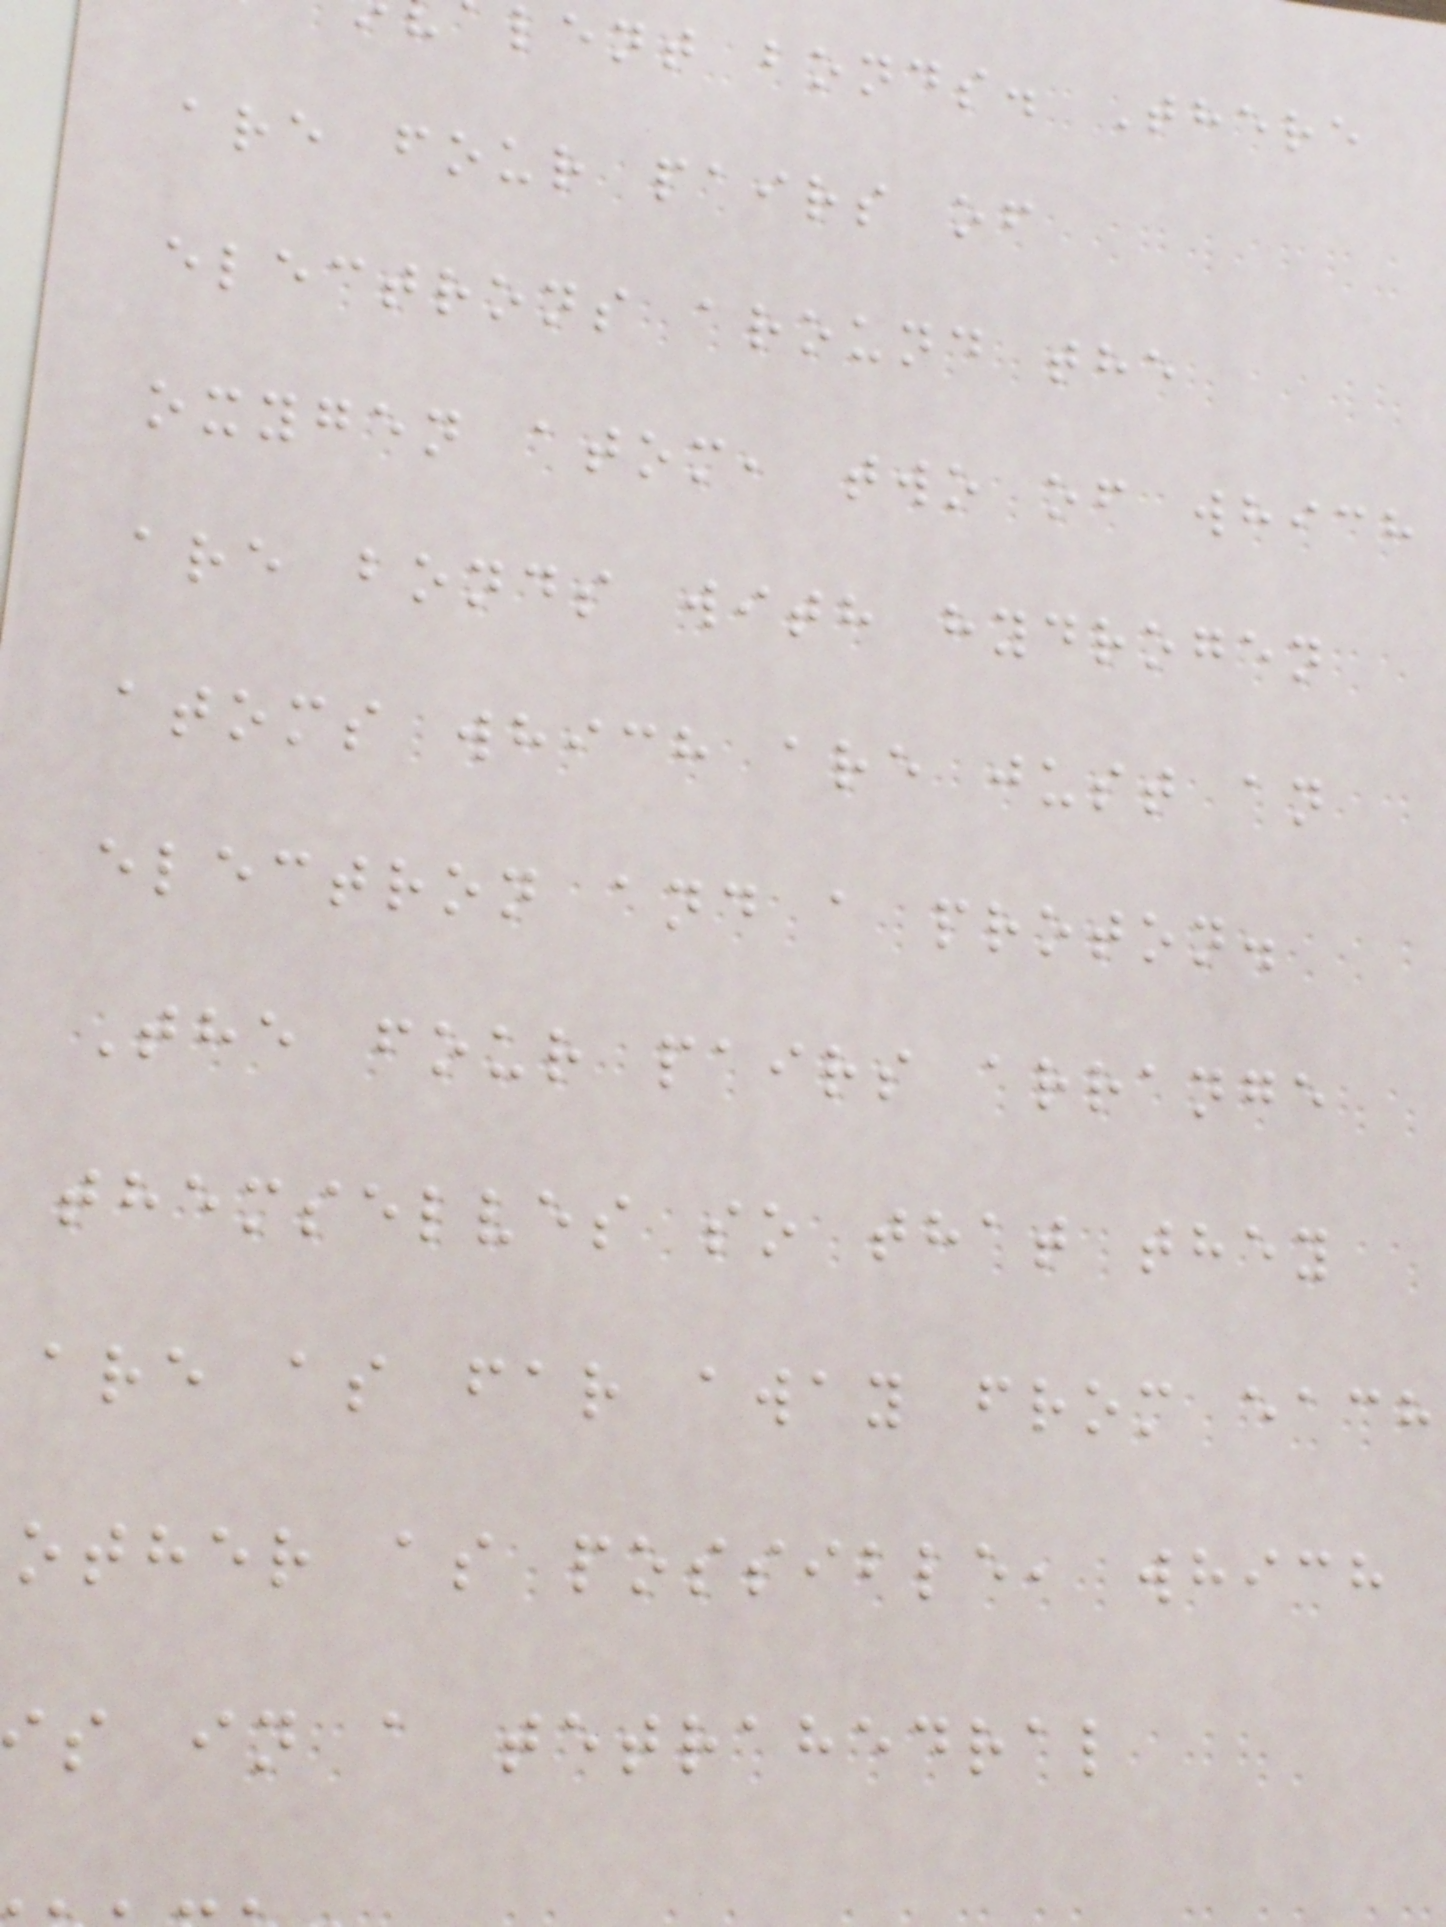lent bonds. There
are four pairs of
electrons around the
oxygen atom, two of which
are bonds with hydrogen
atoms which are just an
electron and a proton.
The four pairs arrange
themselves so that they
are as far away from each
other as possible, which
s in a tetrahedral
